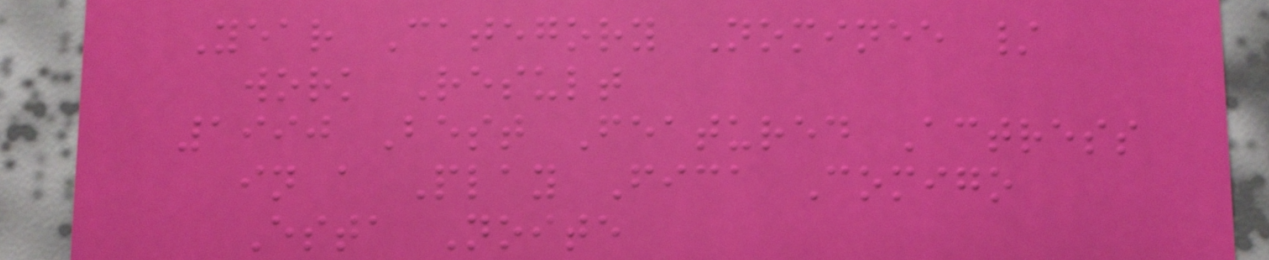Year Category Nominee /
work Result
1990 Best Featured Actress
in a Play Fica Comigo
Esta Noite
